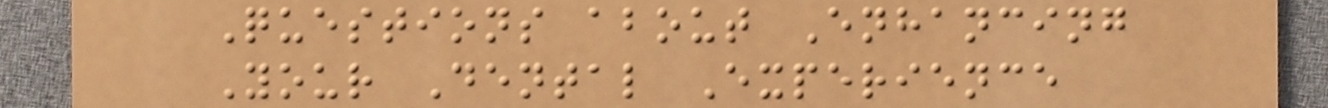Questions about Enhancing
Your Dental Experience
